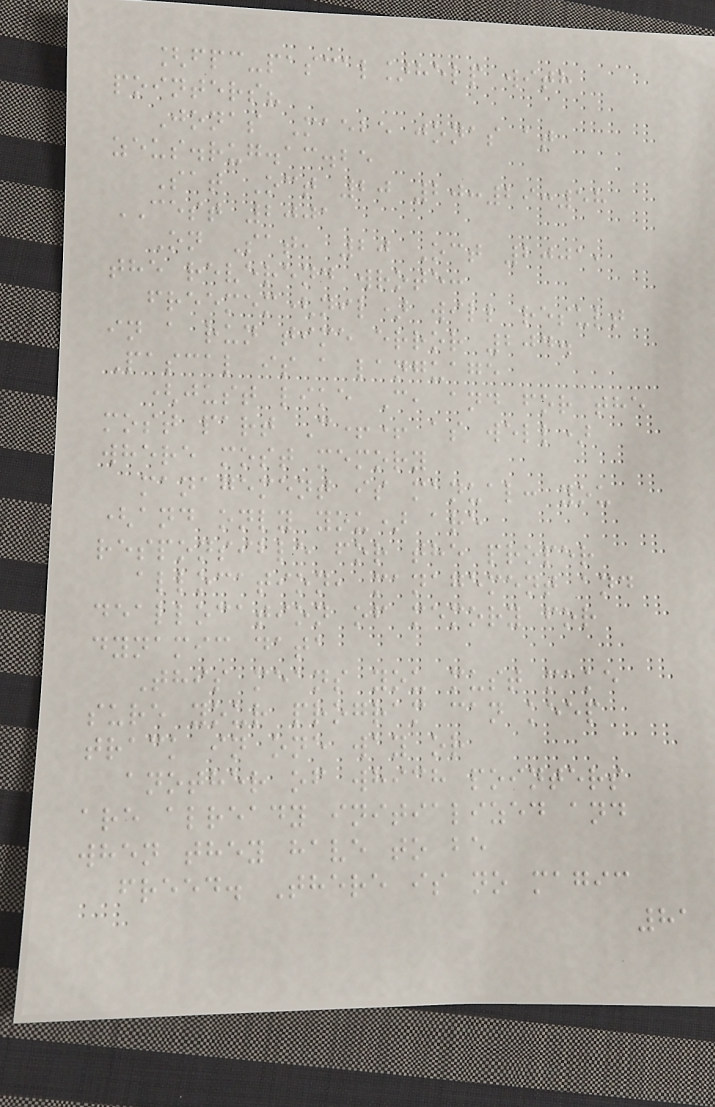[fpc-pascal]help with
pointers?
Jonas Maebe jonas at
zeus.rug.ac.be
Sat Oct 20 20:29:58
CEST 2001
On Sat, 20 Oct 2001,
the reverend wrote:
freemem(nil) will result
in a run time error 204.
Pascal is a language
(just like C, and for the
most part C++ as well)
where most memory
management is manual: you
(and only you) are
responsible for the proper
allocation, management and
deallocation of memory for
dynamic data
This means you must make
sure your program can keep
track in one way or
another of which pointers
are already initialized and
when they have to be
freed. There is no magic
81
